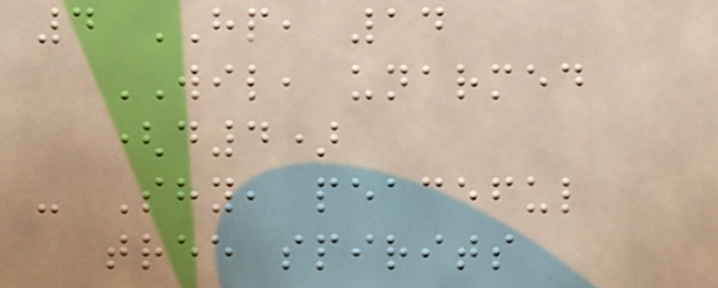4 HP, 14
WIL, unarmed
(d4)
- Shy, peaceful
tree spirits
